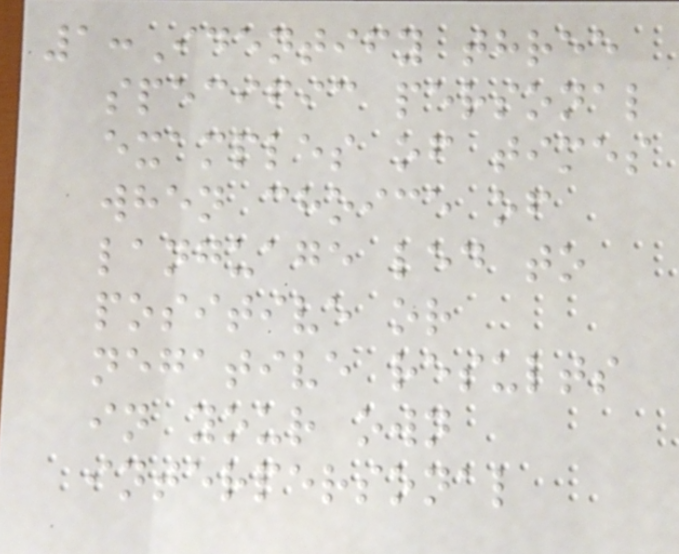1:Identify three
specific personal
examples of times
when choice of
language led to
positive or
negative results
in your own
interpersonal
